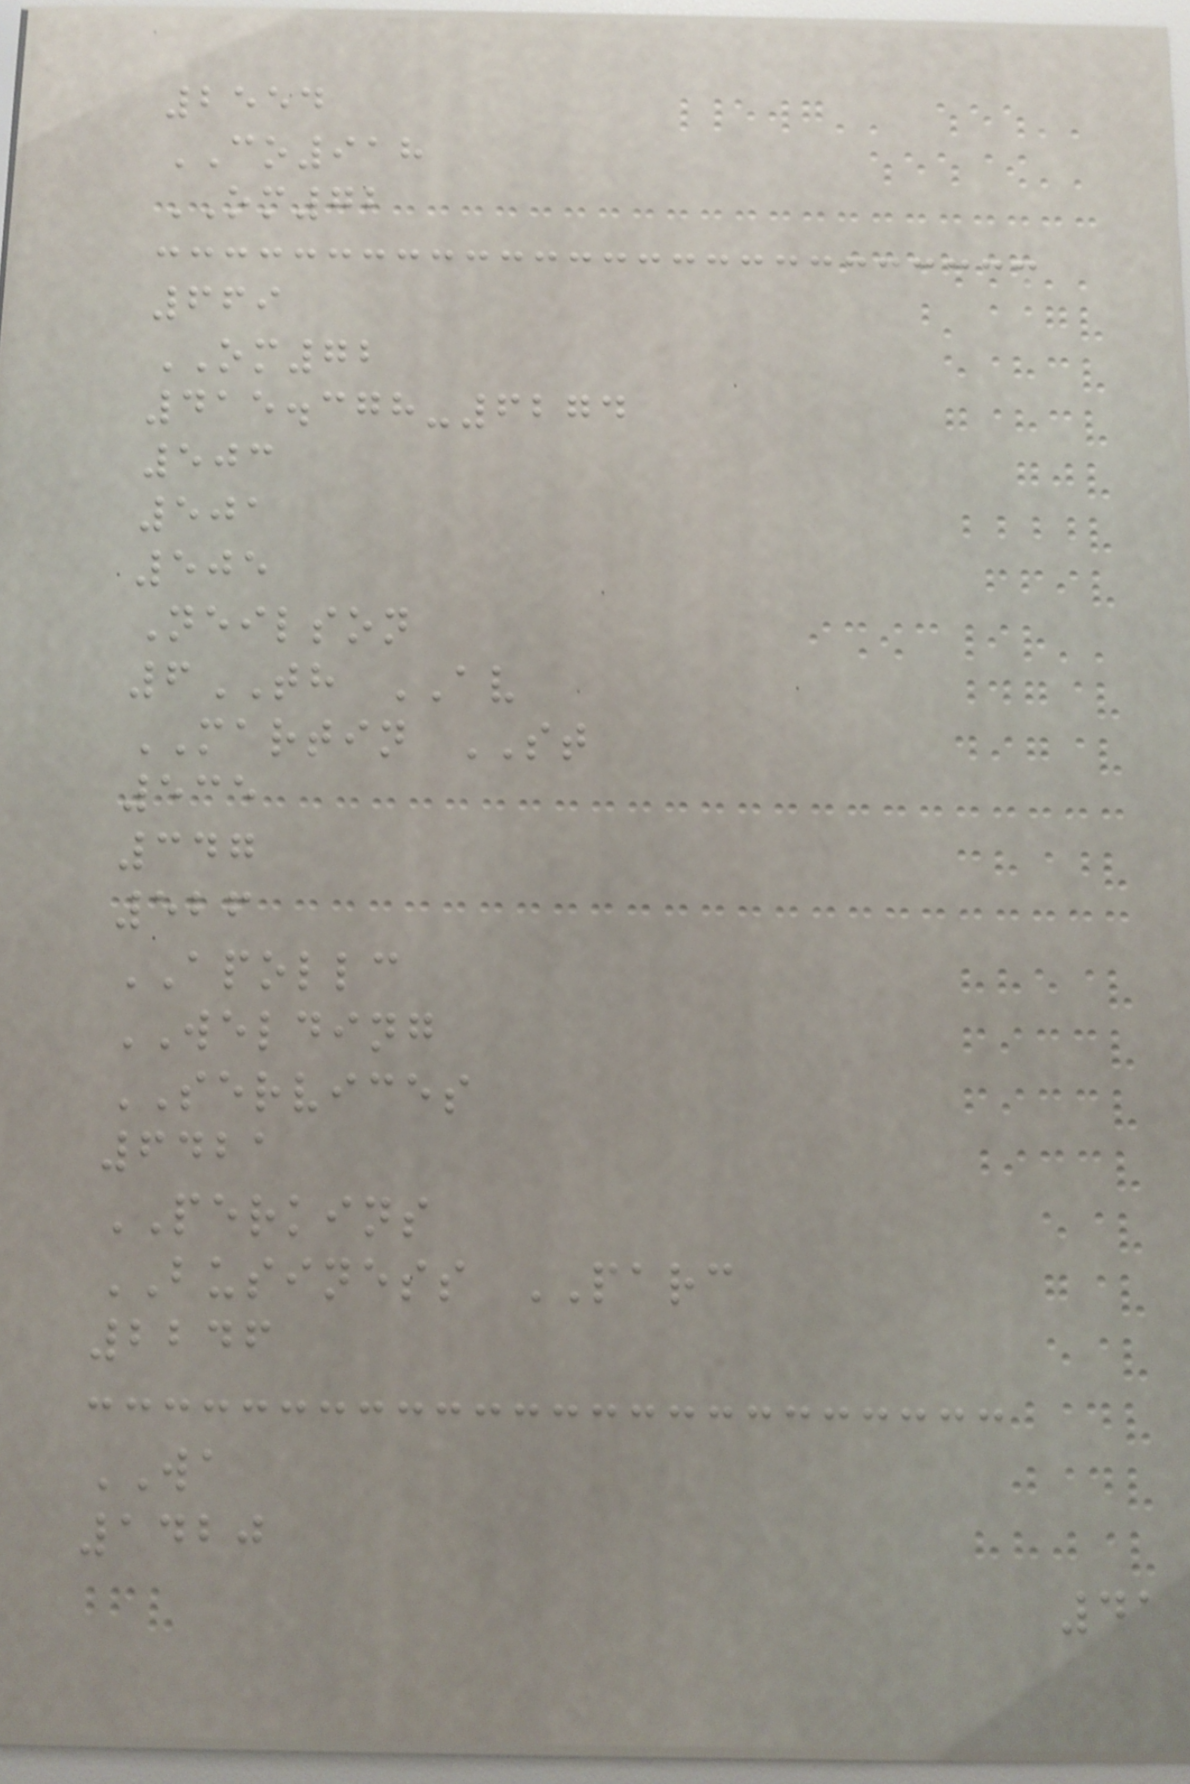2554
CO918
OM72
669
OM72
415.378-6274
503
501
505
Neilson
6TH AV
MARTIN ST
535
347
526
APOLLC
WELDING
SERVICES
6421
PERKINS
BUSINESS PARC
2246
WA
1420
41
